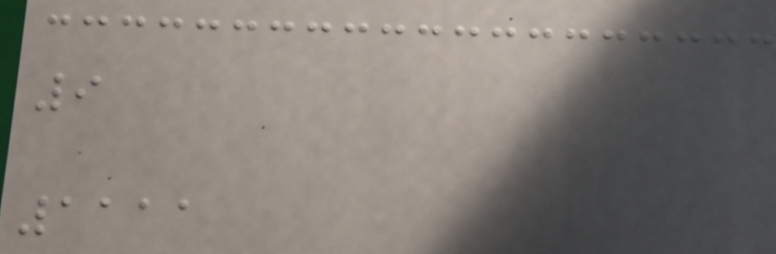9
1111
